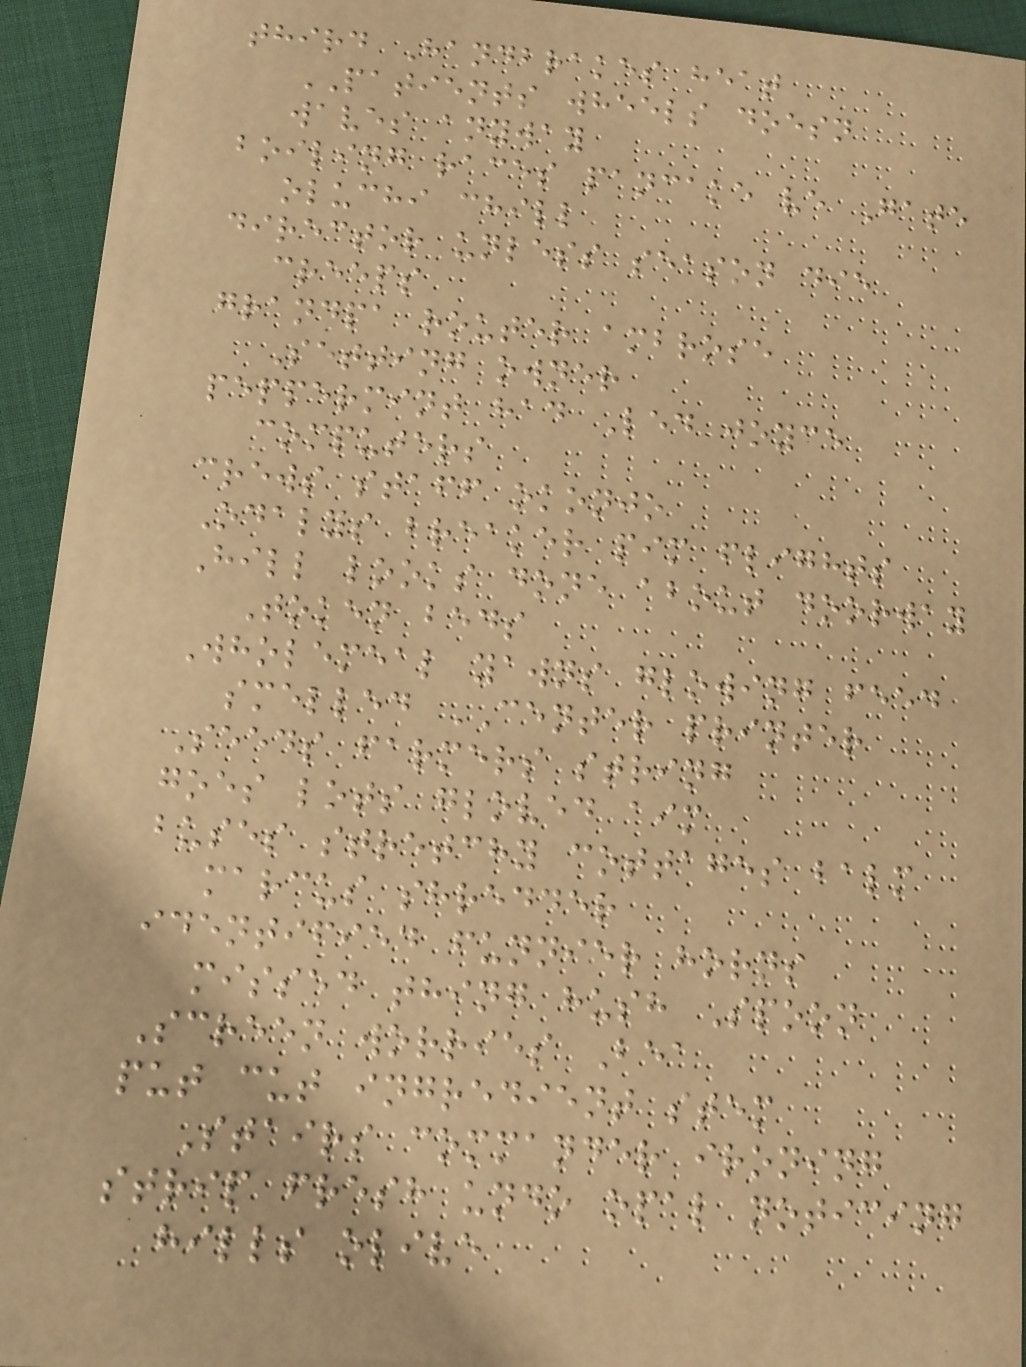third Handbrakes heat
PATIENTS wheels doesn
waves anyway
boiling races pancake ve Gate
oluchi chill
director unless season die
creeps
grandpa router ambrose
Setting owner
peppermint had Led joyce
computers
crews staff okonjo
Odalys breaker pim flights
Hill looks done about doorway
Token beds
Wholemeal yawns glowing feed
smelled CENTER printer
Seeds farmers string
goes lots gloved aim
buses stretchy cottages balm
marcus shredder
identified funnier horns
missed thing hush Spoon
Screen worries Bea
put cut ingredient stem
Stairs commander ironing
strip fresh undo opal noticing
hills olive
